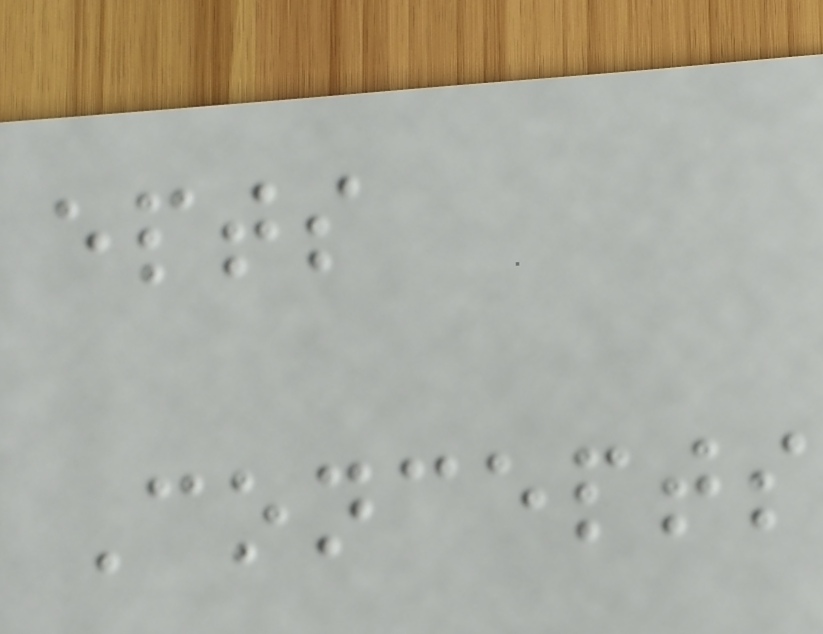epts
Concepts
